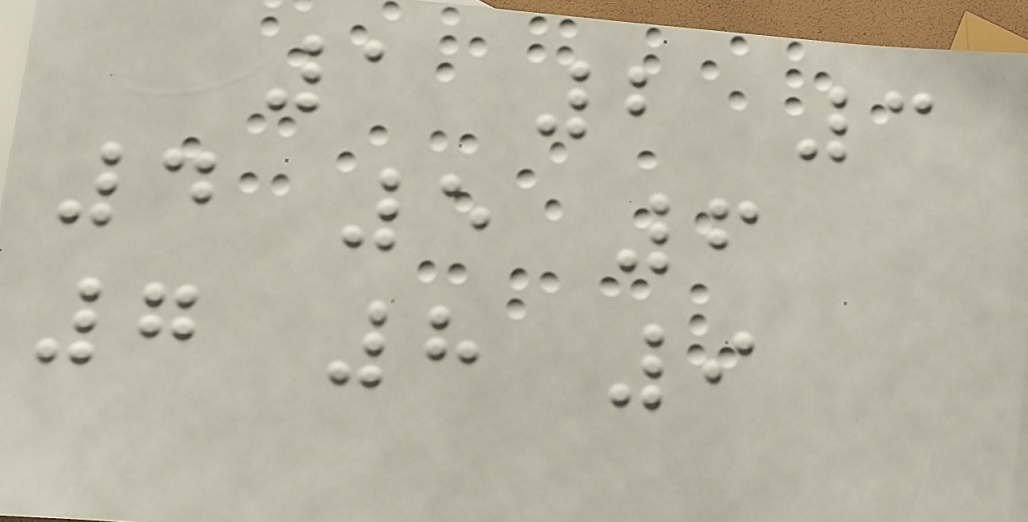1 2 3
4 5 6
7 8 9
